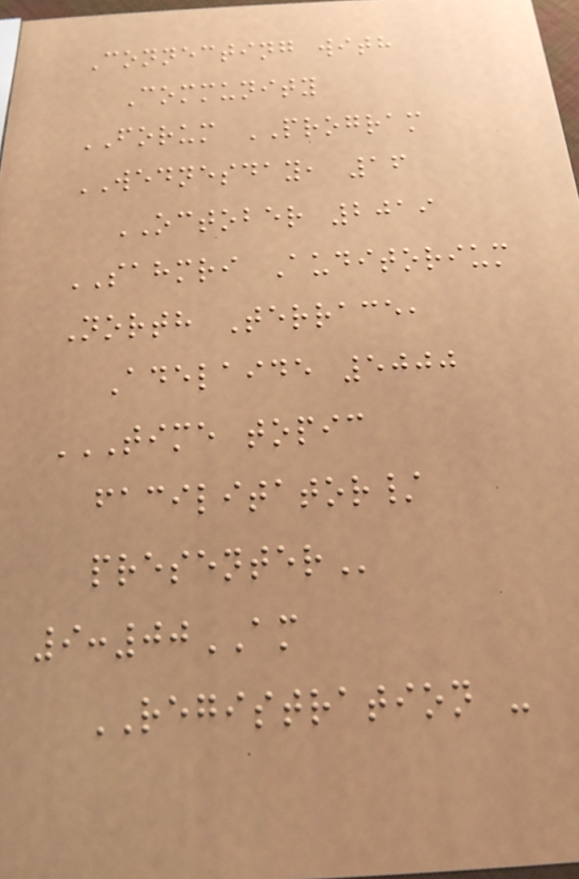Connecting with
Community
FORUM PROGRAM
WEDNESDAY, 16
OCTOBER 2019
SAHMRI Auditorium
North Terrace,
Adelaide 5000
TIME TOPIC
FACILITATOR/
PRESENTER
9:00AM
REGISTRATION -
